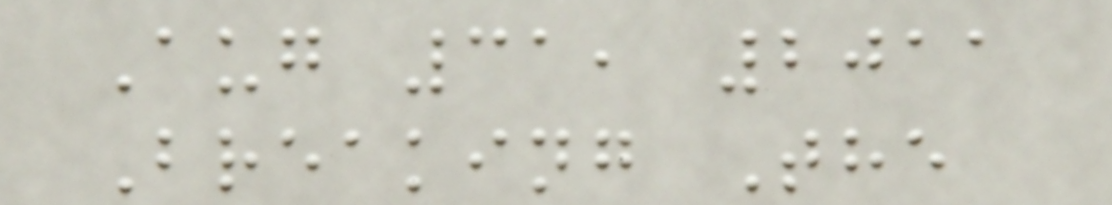Aug 31, 2011
Breaking The
